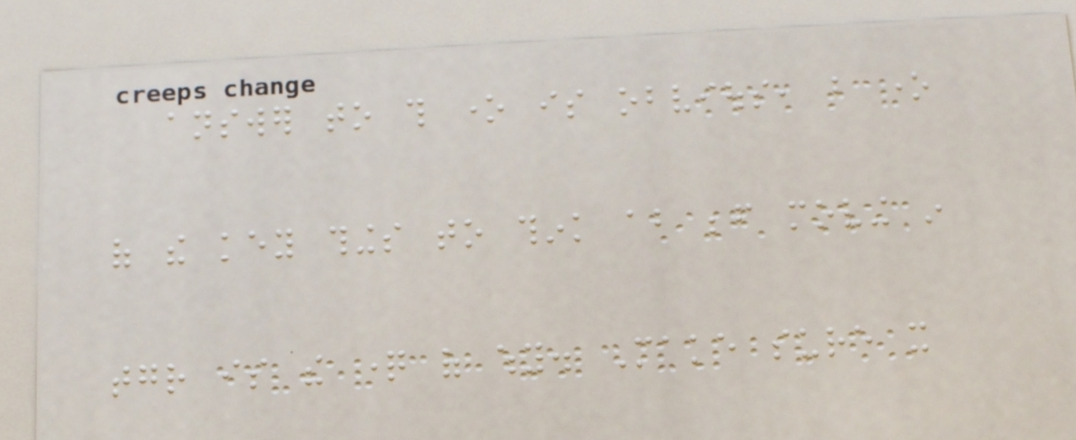answer to this one is obvious, but one
of the key things to think about before moving in
together is the question of why. Make sure it
